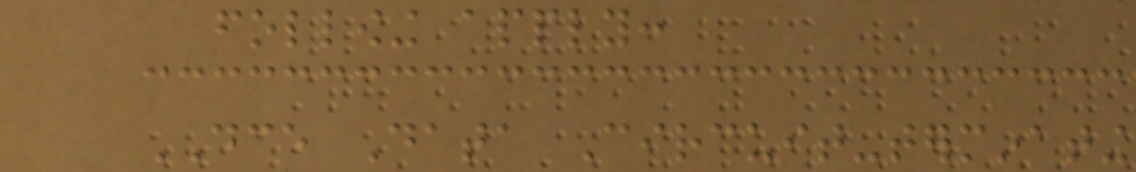following apply:
DCE Data Circuit-terminating
